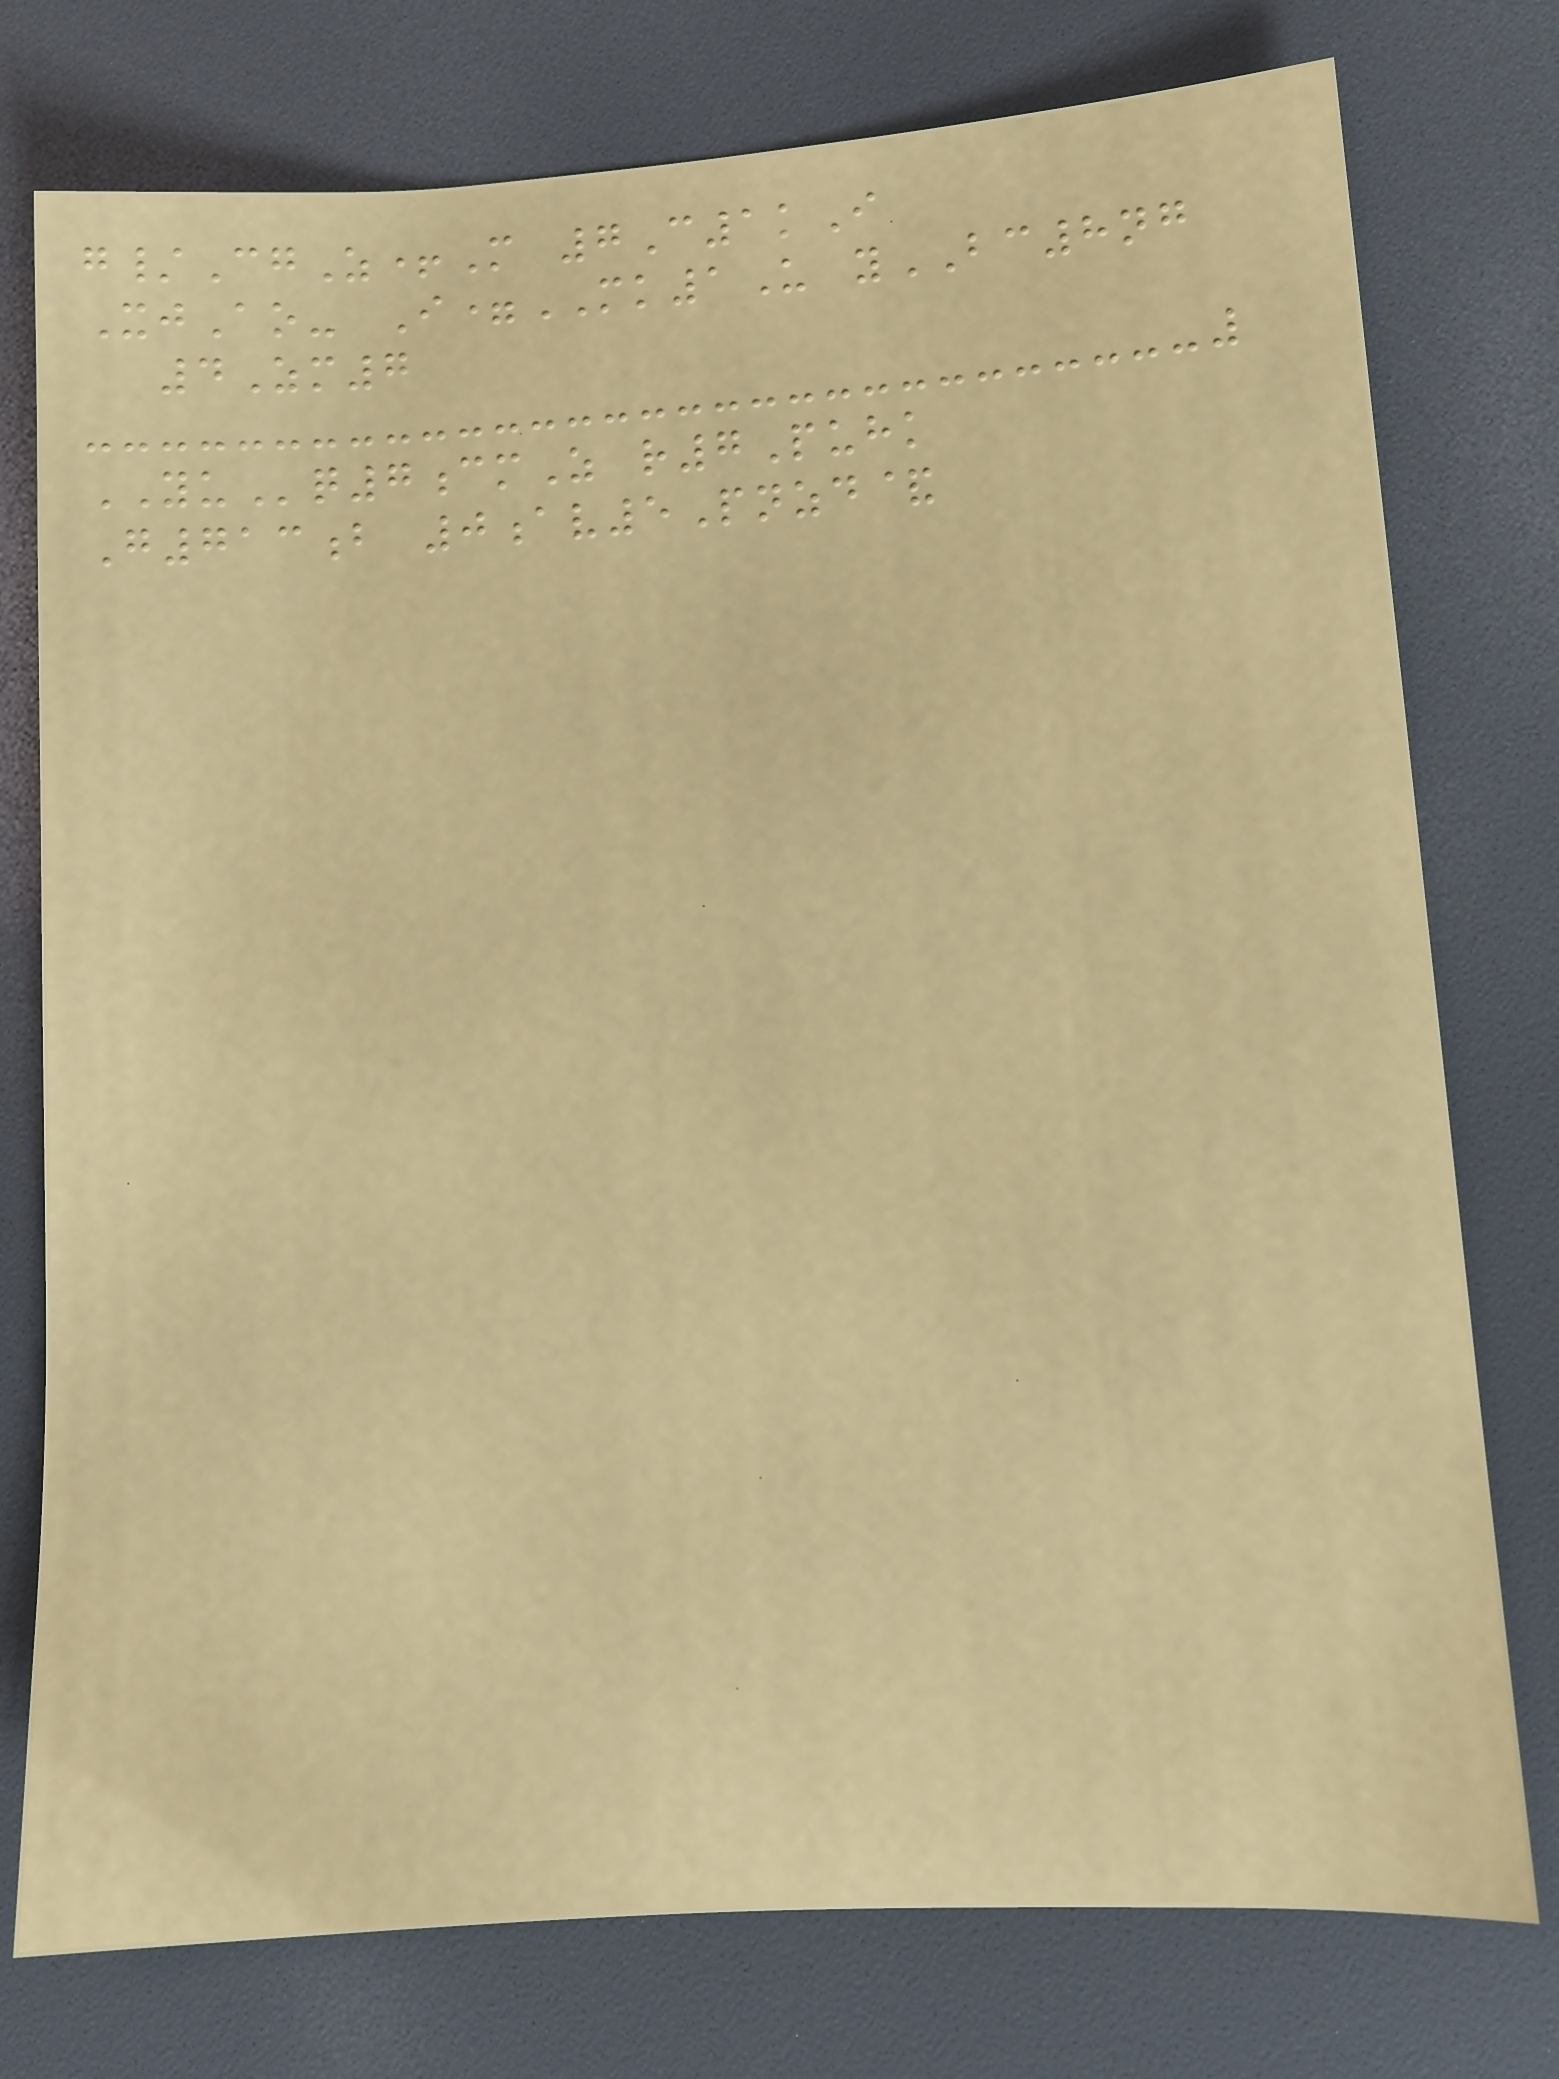g/CgZ+M 7C1kI
XjAo- I=MK1U yBC8ng
4Zm7
YUq7cmZ r7Puhk
G713b 0av5Pnzd&
